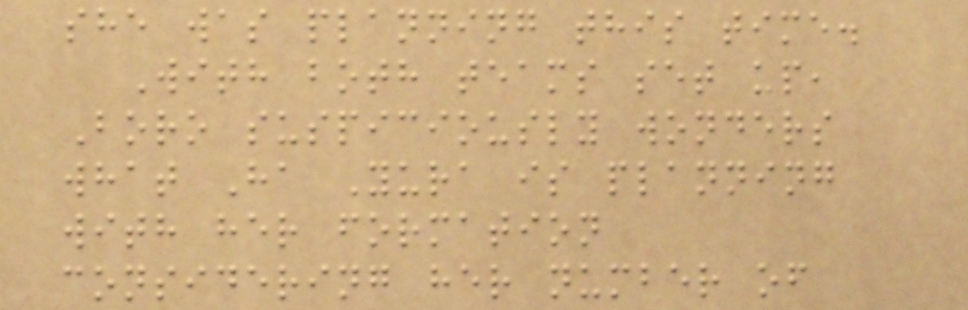she was planning this time.
With both teams set up,
Boro suspiciously wonders
what Ha Yura is planning
with her formation
considering her number of
